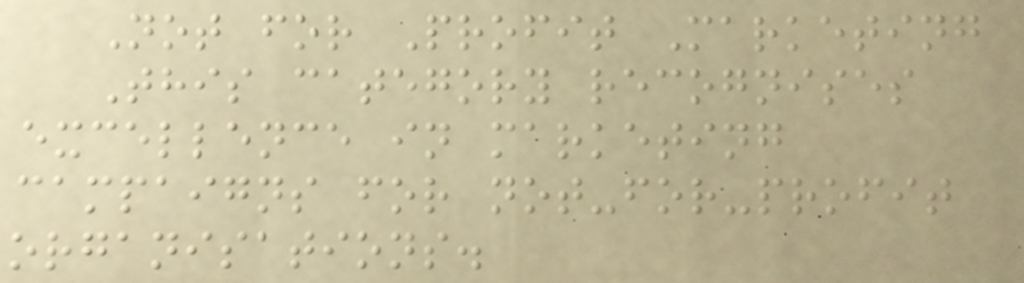Not for Profit Marketing
This category recognises
excellence in marketing
campaigns for not-for-profit
organisations.
